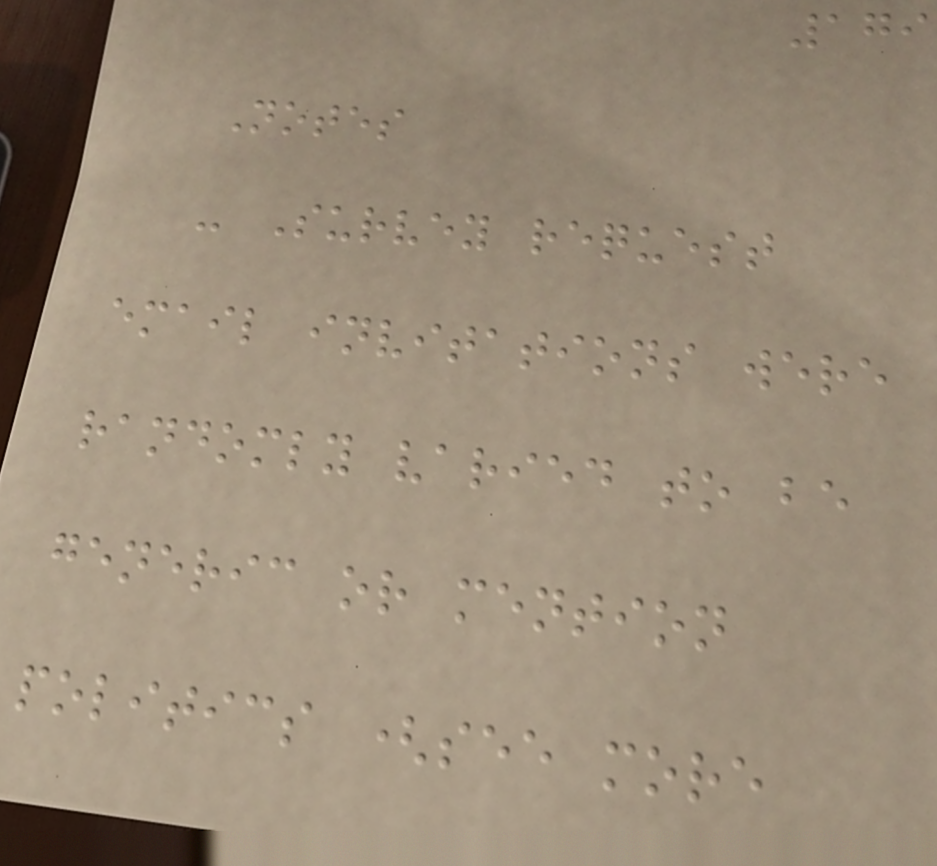179
Notes
- Survey request
email invitations were
randomly varied to be
generic or mention
politics (see more
